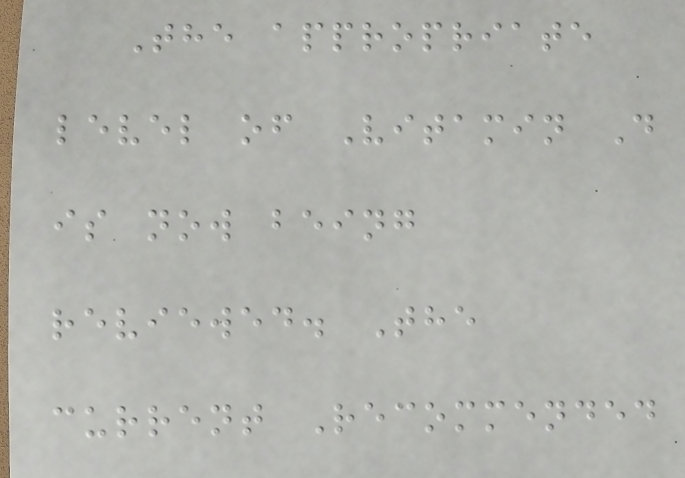The appropriate
level of Vitamin D
is now being
reviewed. The
current Recommended
